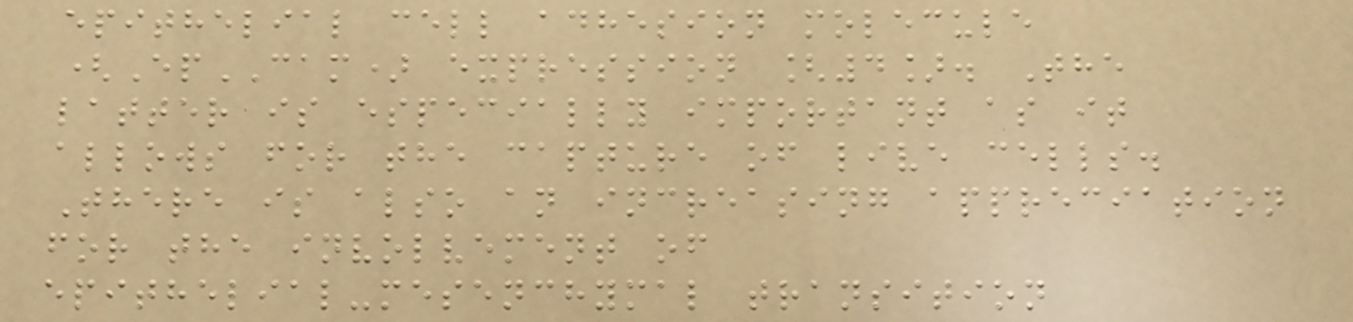epithelial cell adhesion molecule
(EpCAM) expression [4]. The
latter is especially important as it
allows for the capture of live cells.
There is also an increasing appreciation
for the involvement of
epithelial-mesenchymal transition
